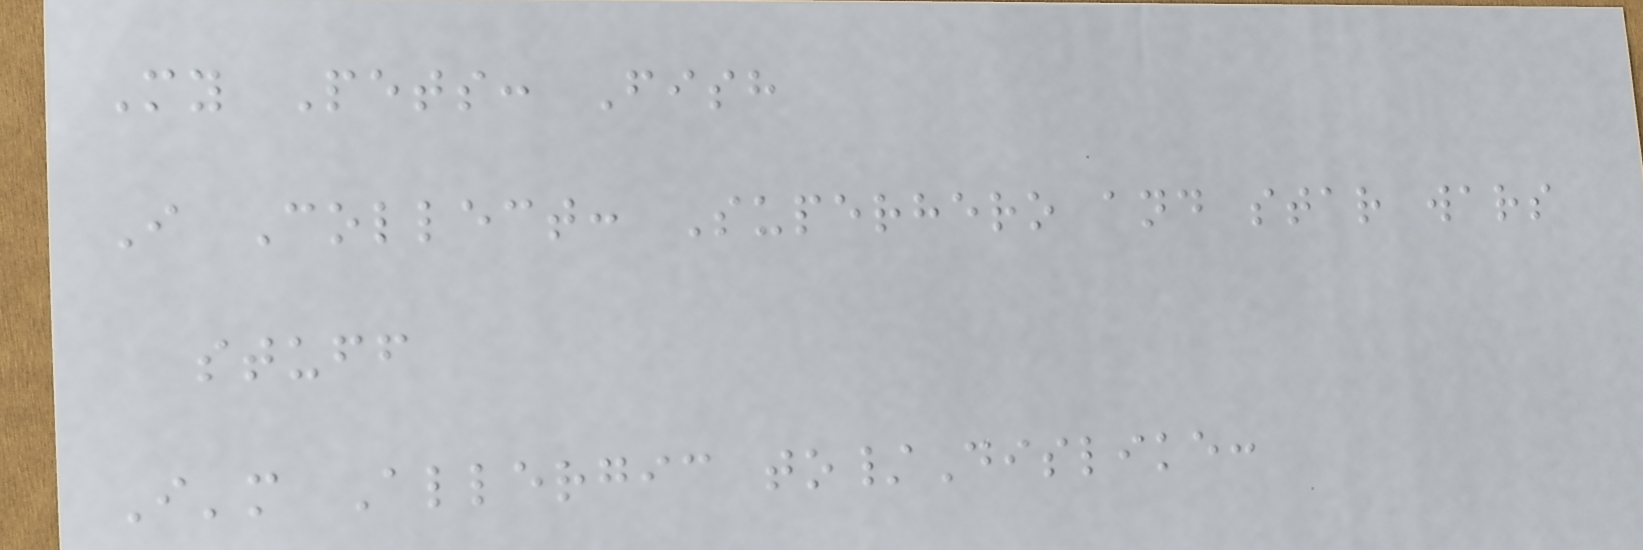My Pets: Fish
I Collect: Superhero and star wars
stuff
I'm Allergic to/Dislike:
